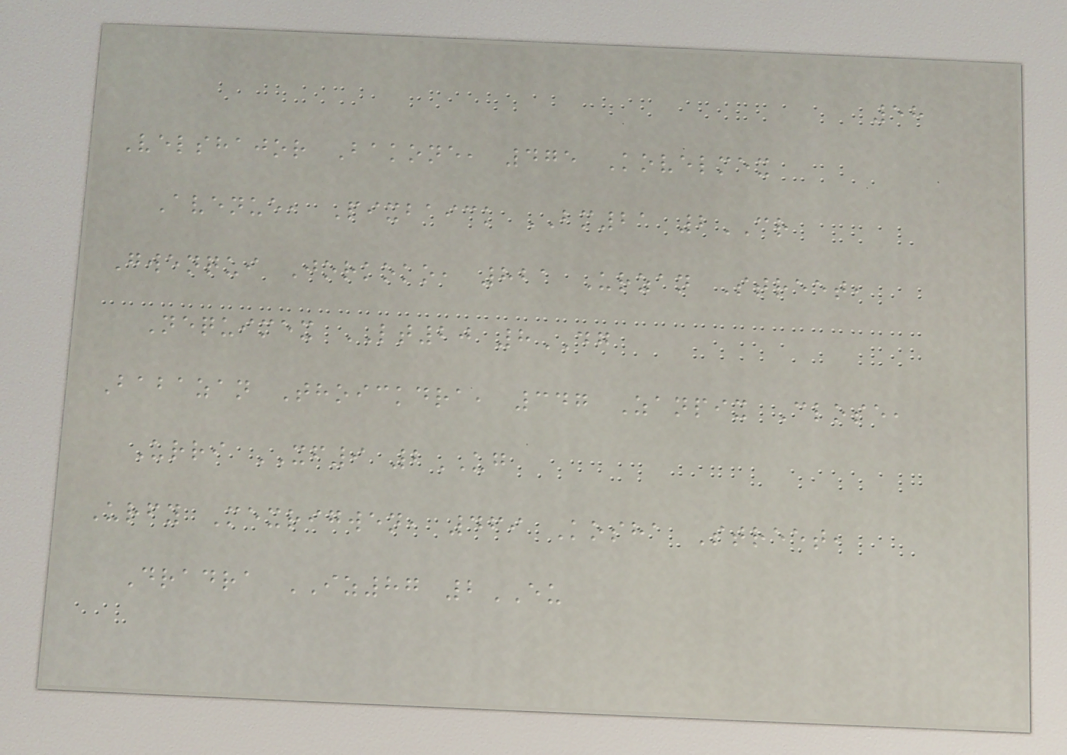58
Velshajor Bakone, 475 Kovelmex
Avenue, Pixbaick BM21 2CR
Gwenqui Jorkoko, 821 Urzan Street,
Nequimex LT20 8DG
Babazan Thoickdra, 347 Zanpix Close,
Urri XF9 2UG
Urfy Mexrigwen, 469 Kosha Street,
Dradra IZ87 2EU
